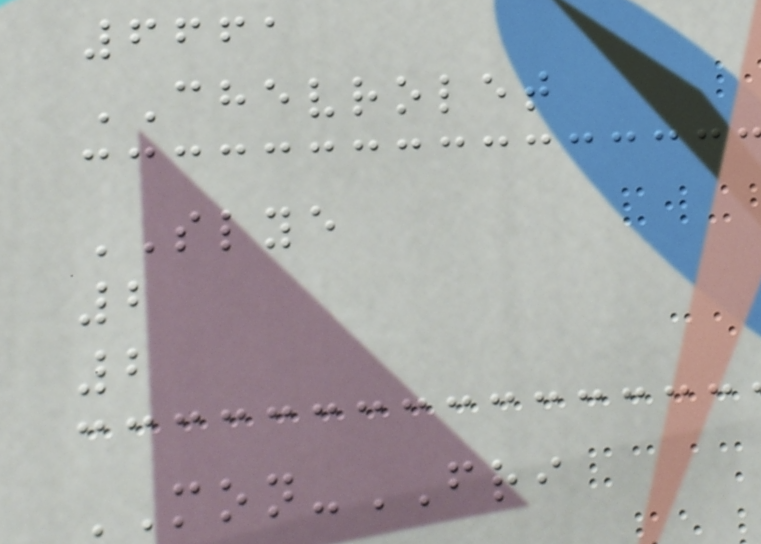6661
CHEVROLET
SLYE
2
2
MON-FRI
